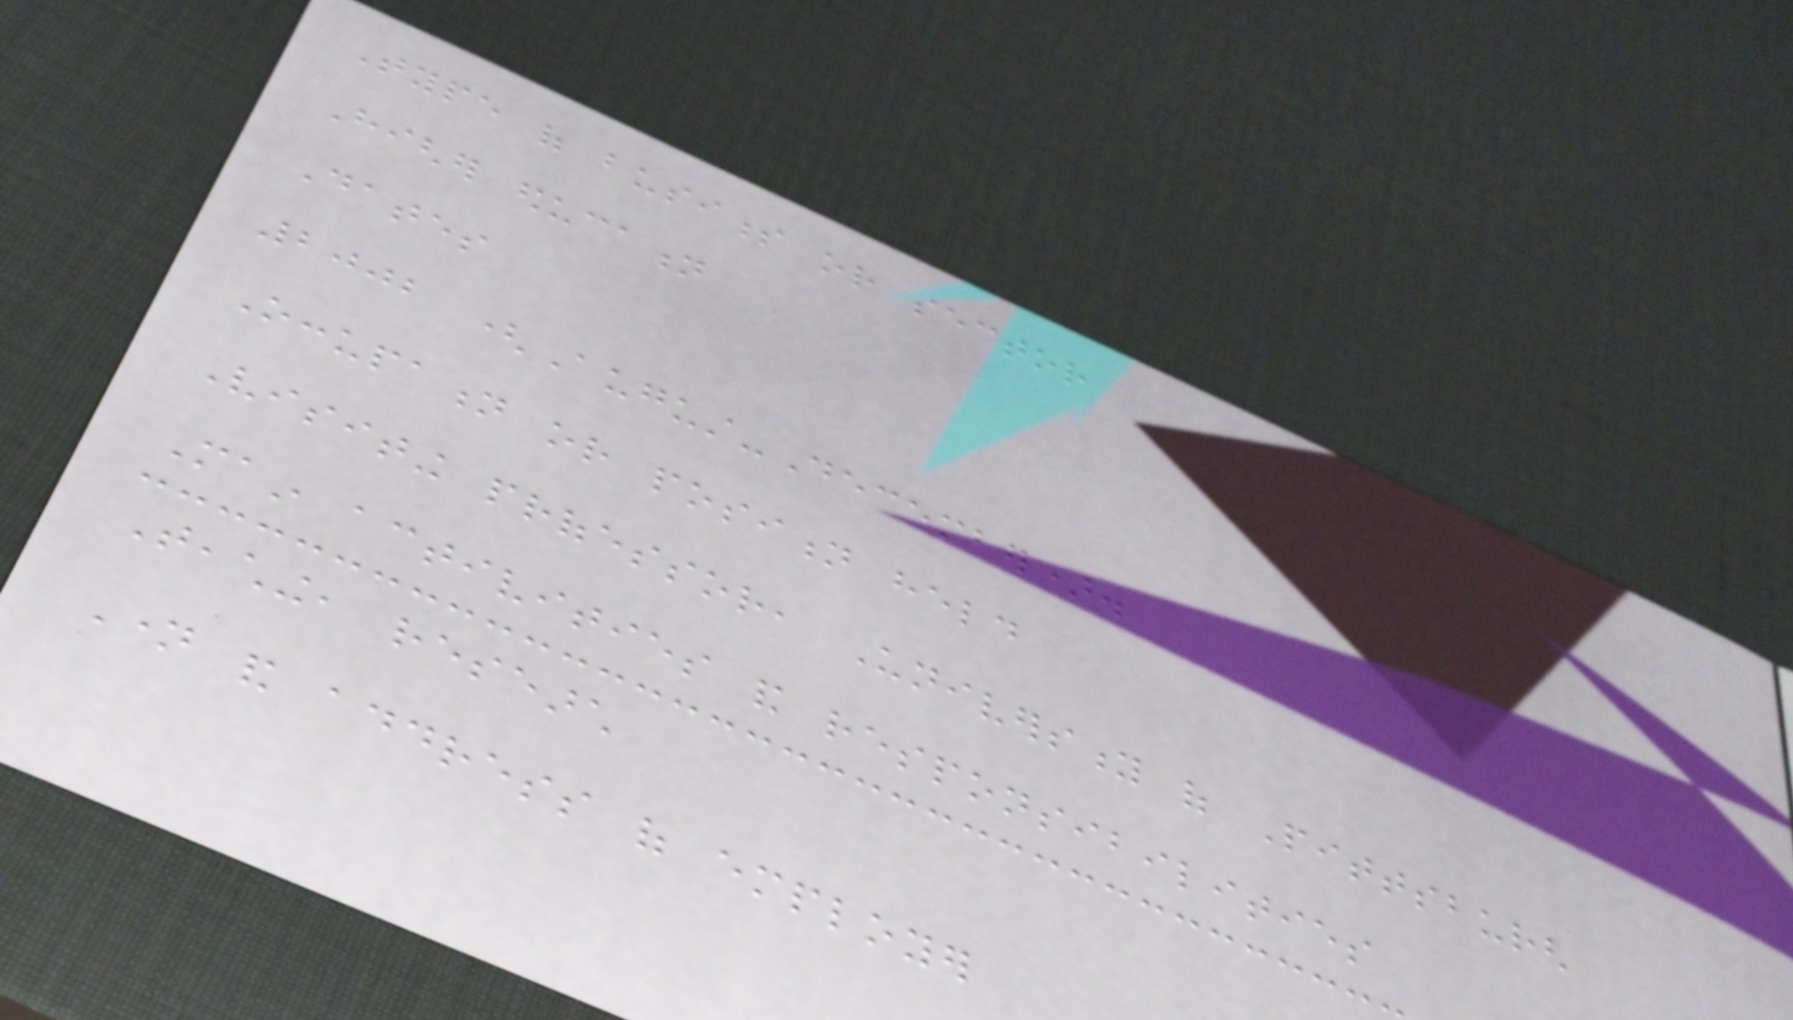Type of business or sector
Higher education
Dates
2002 (August-December).
Occupation or position held
Visiting professor, University of Pittsburgh
Main activities and responsibilities
Teaching, research
Name and address of employer
